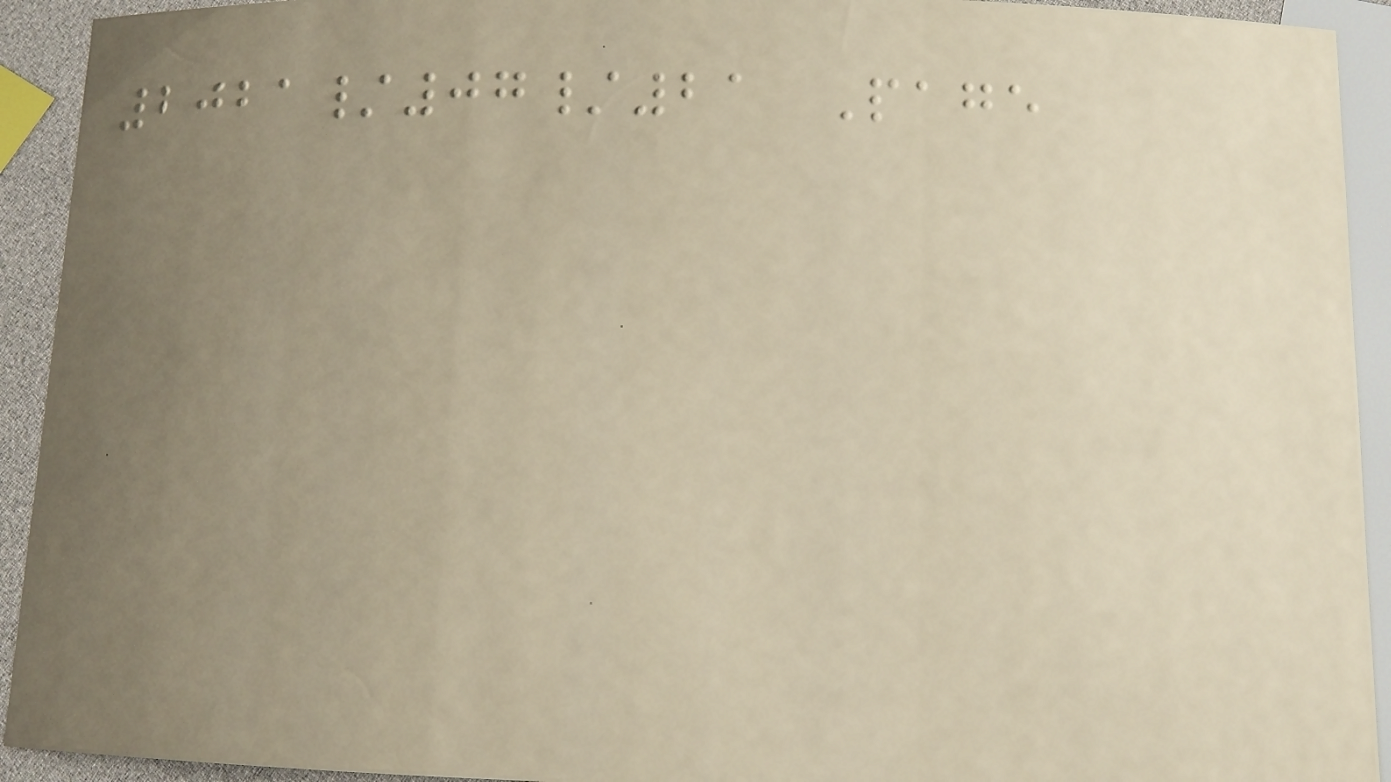2021/07/21 Page
